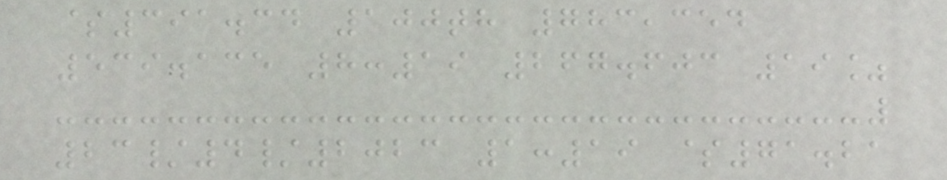$391.34 100th 783,354
539.135 8:19 267.603 19%
23/4/2023 1:19 $71.21
